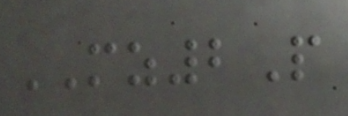MZ2P
